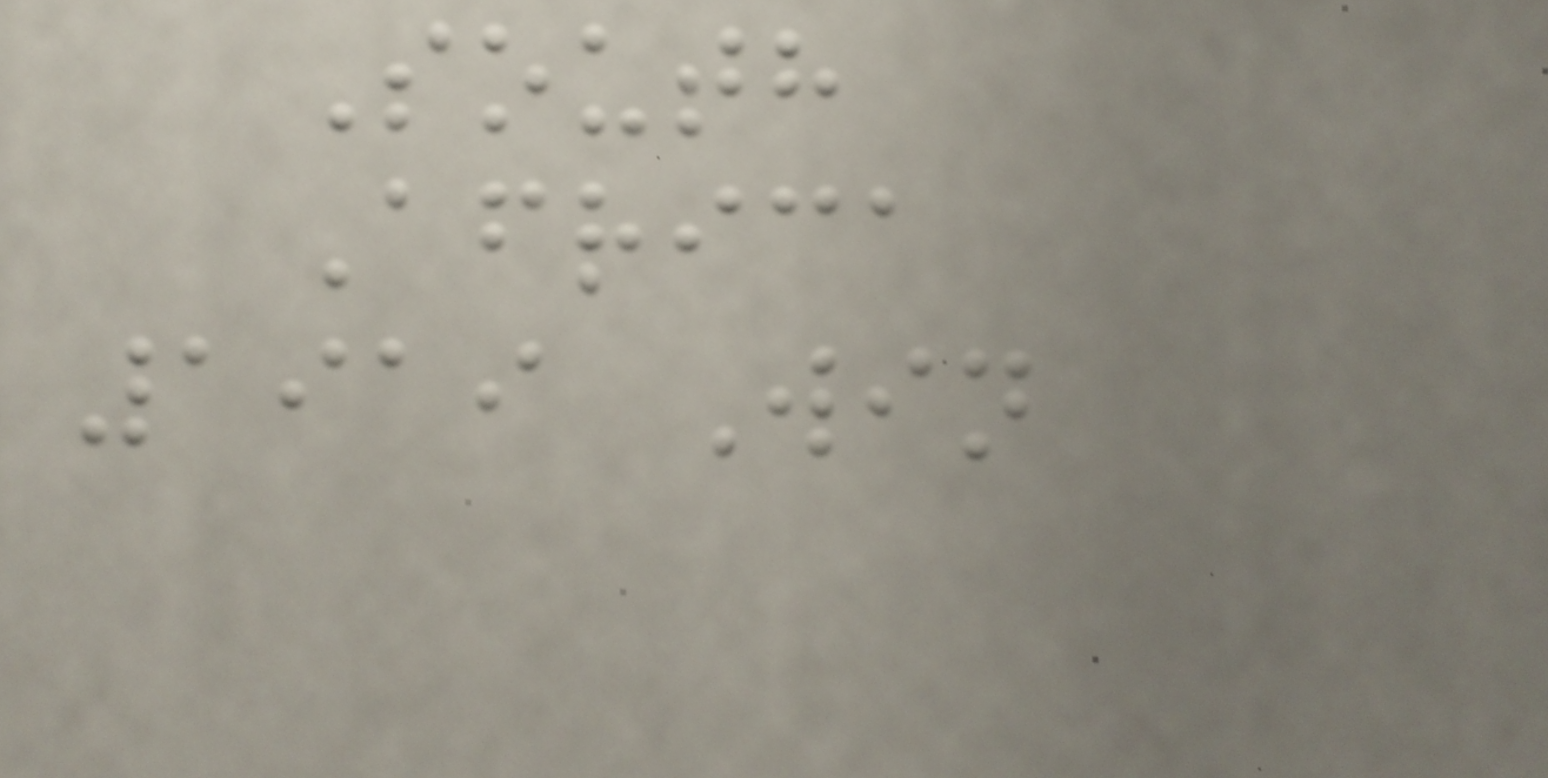South
Africa
1919 Win
